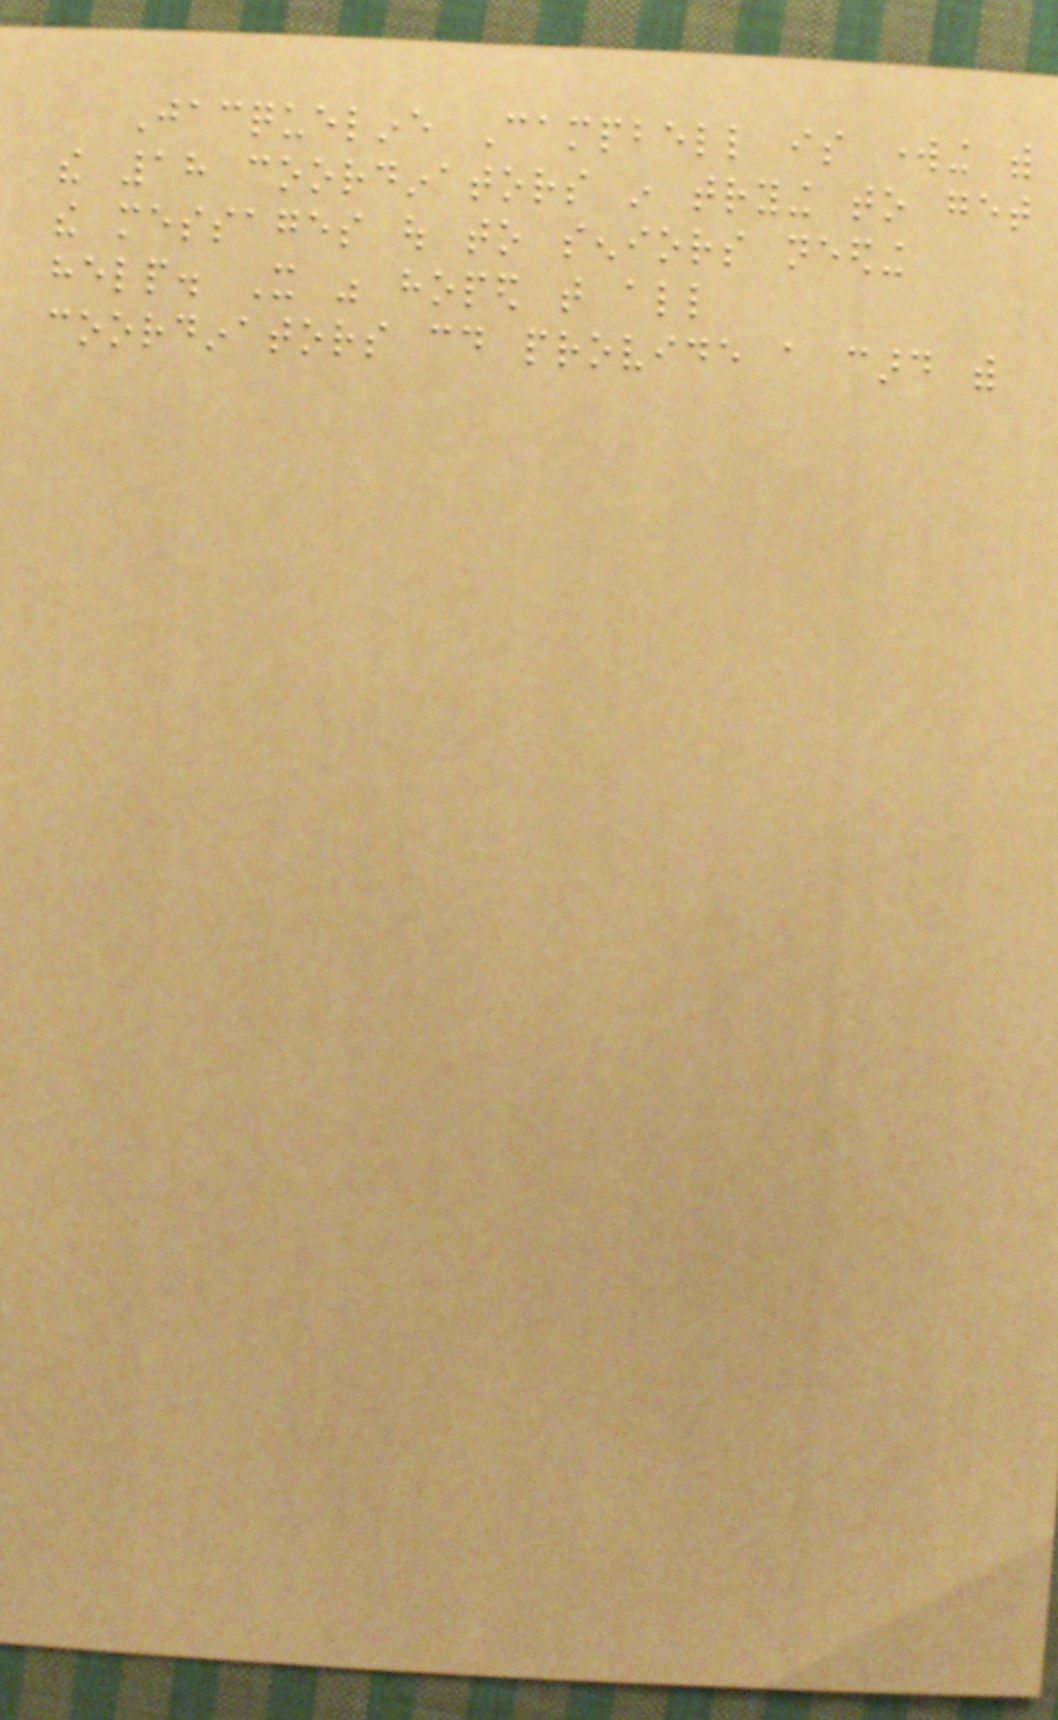Jacqueline Campbell is working with
the 18 coordinators in trying to get
the messages out to seniors needing
help. It was hoped that all
coordinators could provide a card with
